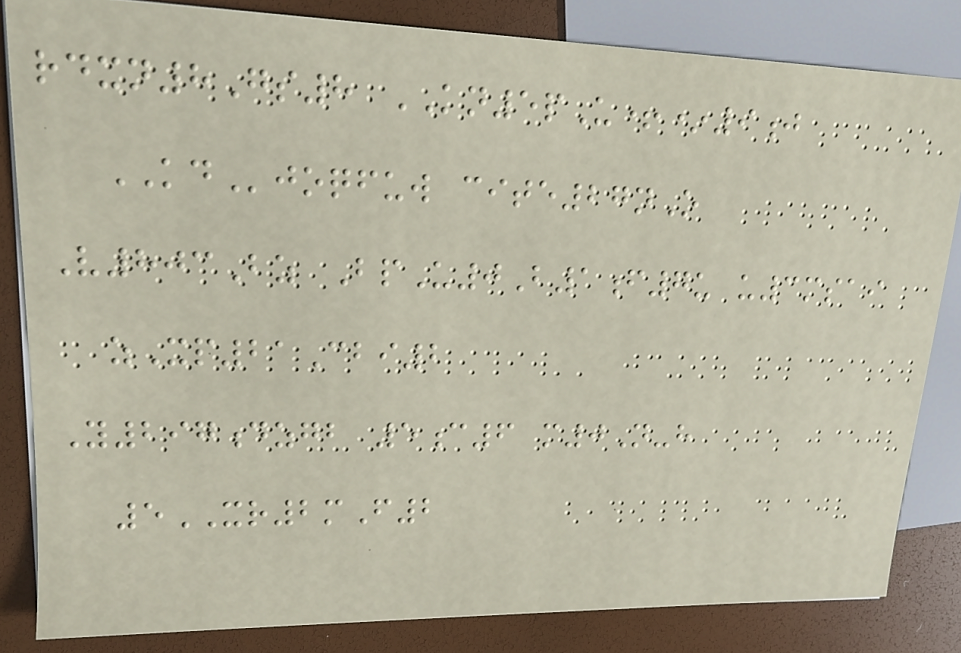rdxn8Gs8 KN5pU+*9j
KDjoqfuw cite27nO
V803Bz BpU0B1f7u u3msai
zXp21Cbi2
Y297dzgb 5c6 m0N-h
5XR2mF2
